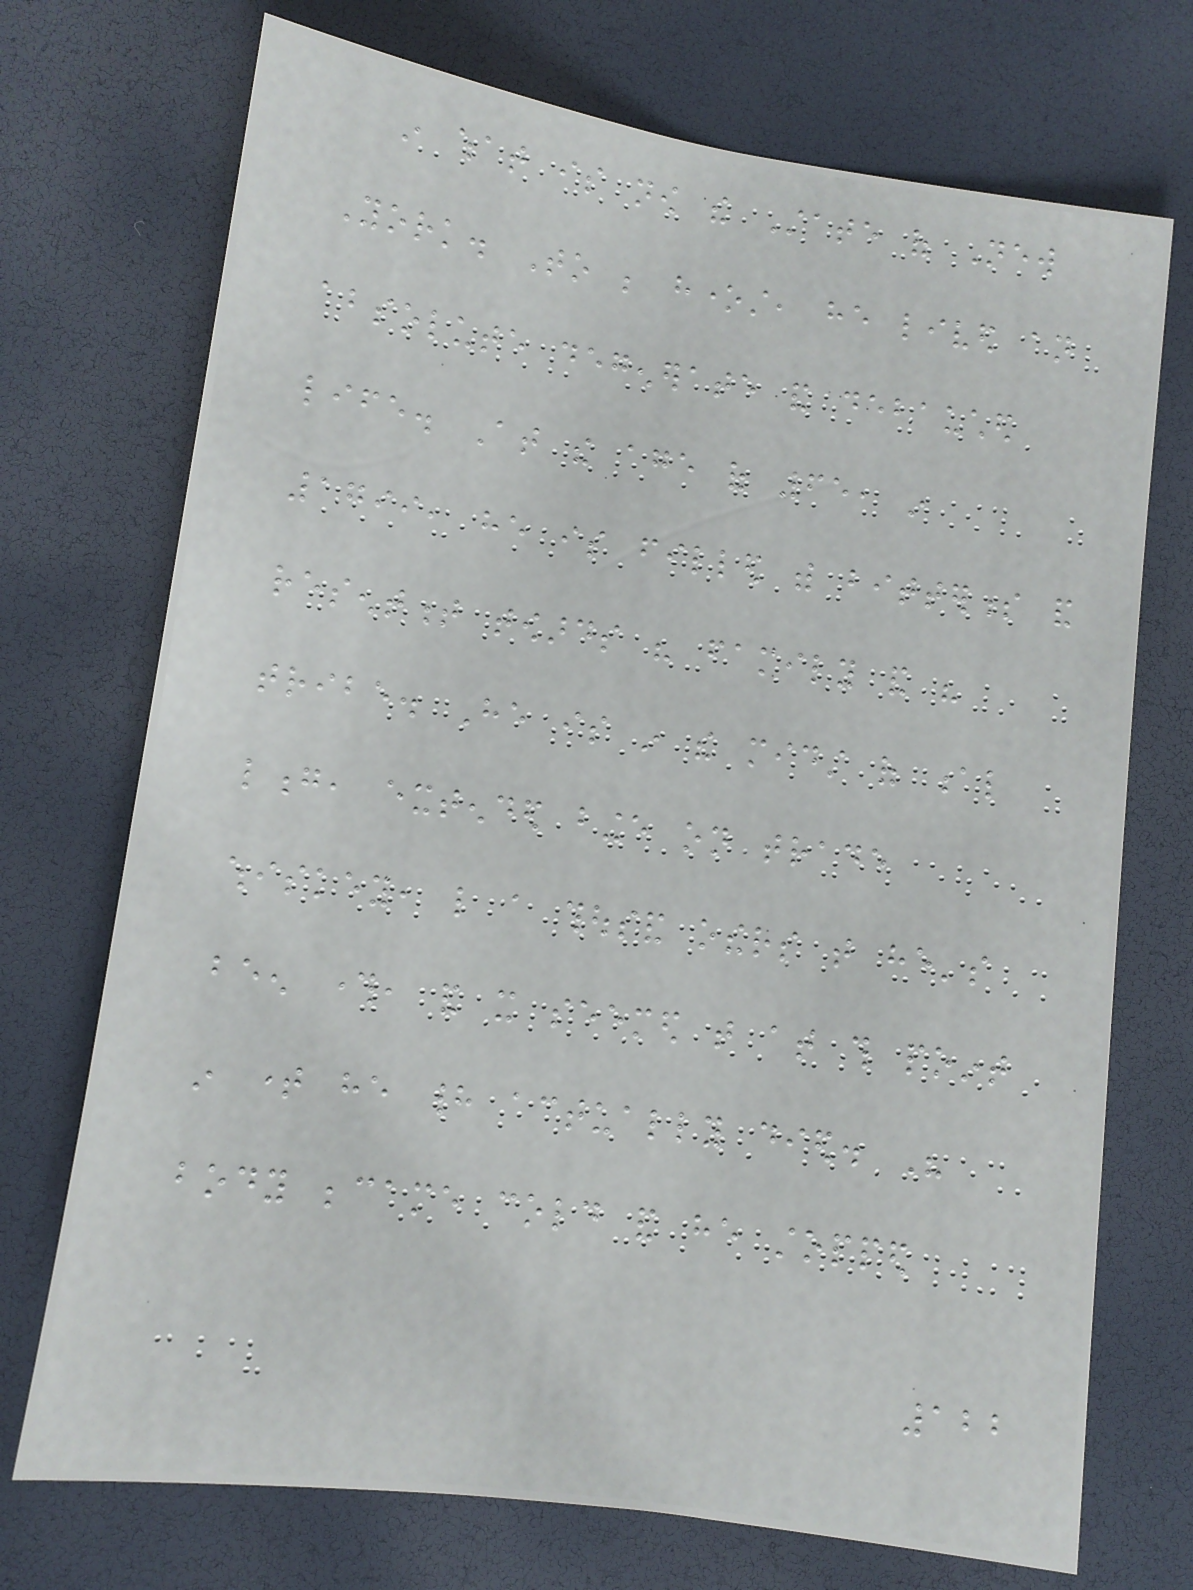in what is now the State of New
York. To be honest, he lived an
absolute degenerate and debauched
life. At the age of 65, in
1799, he is filled with bitterness and
resentment towards his family and his
tribe. He is in the midst of al
long, extended binge on trade
whiskey, like a thousand others that he's
been through, and it seemed that at this point
in time he had actually died. His
body became cold and he stopped
122
